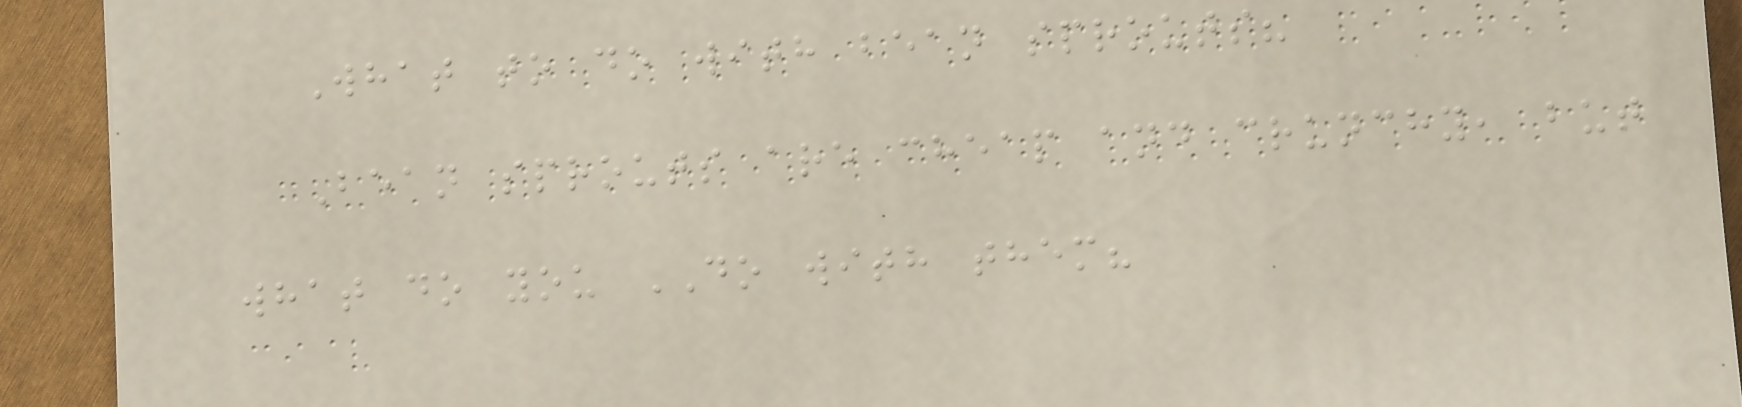What to do with bean sprouts?
Bean sprouts are cheap and crunchy, but
what do you DO with them?
